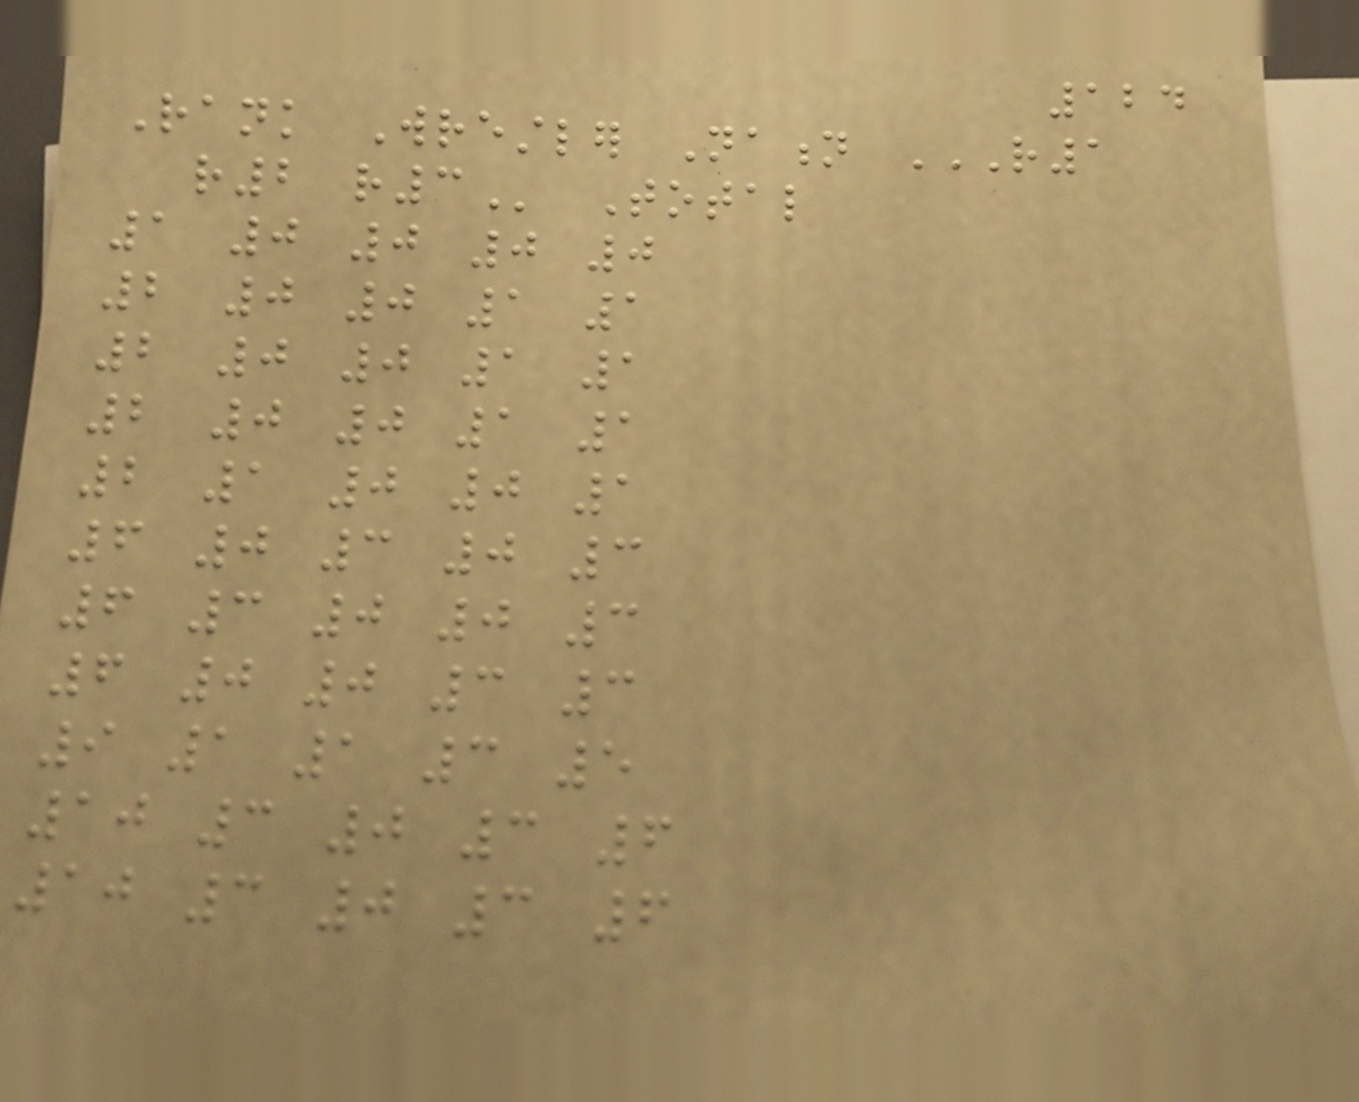124
Rank Wrestler Nation R1
R2 R3 Total
1 0 0 0 0
2 0 0 1 1
2 0 0 1 1
2 0 0 1 1
2 1 0 0 1
6 0 3 0 3
6 3 0 0 3
6 0 0 3 3
9 1 1 3 5
10 3 0 3 6
10 3 0 3 6
